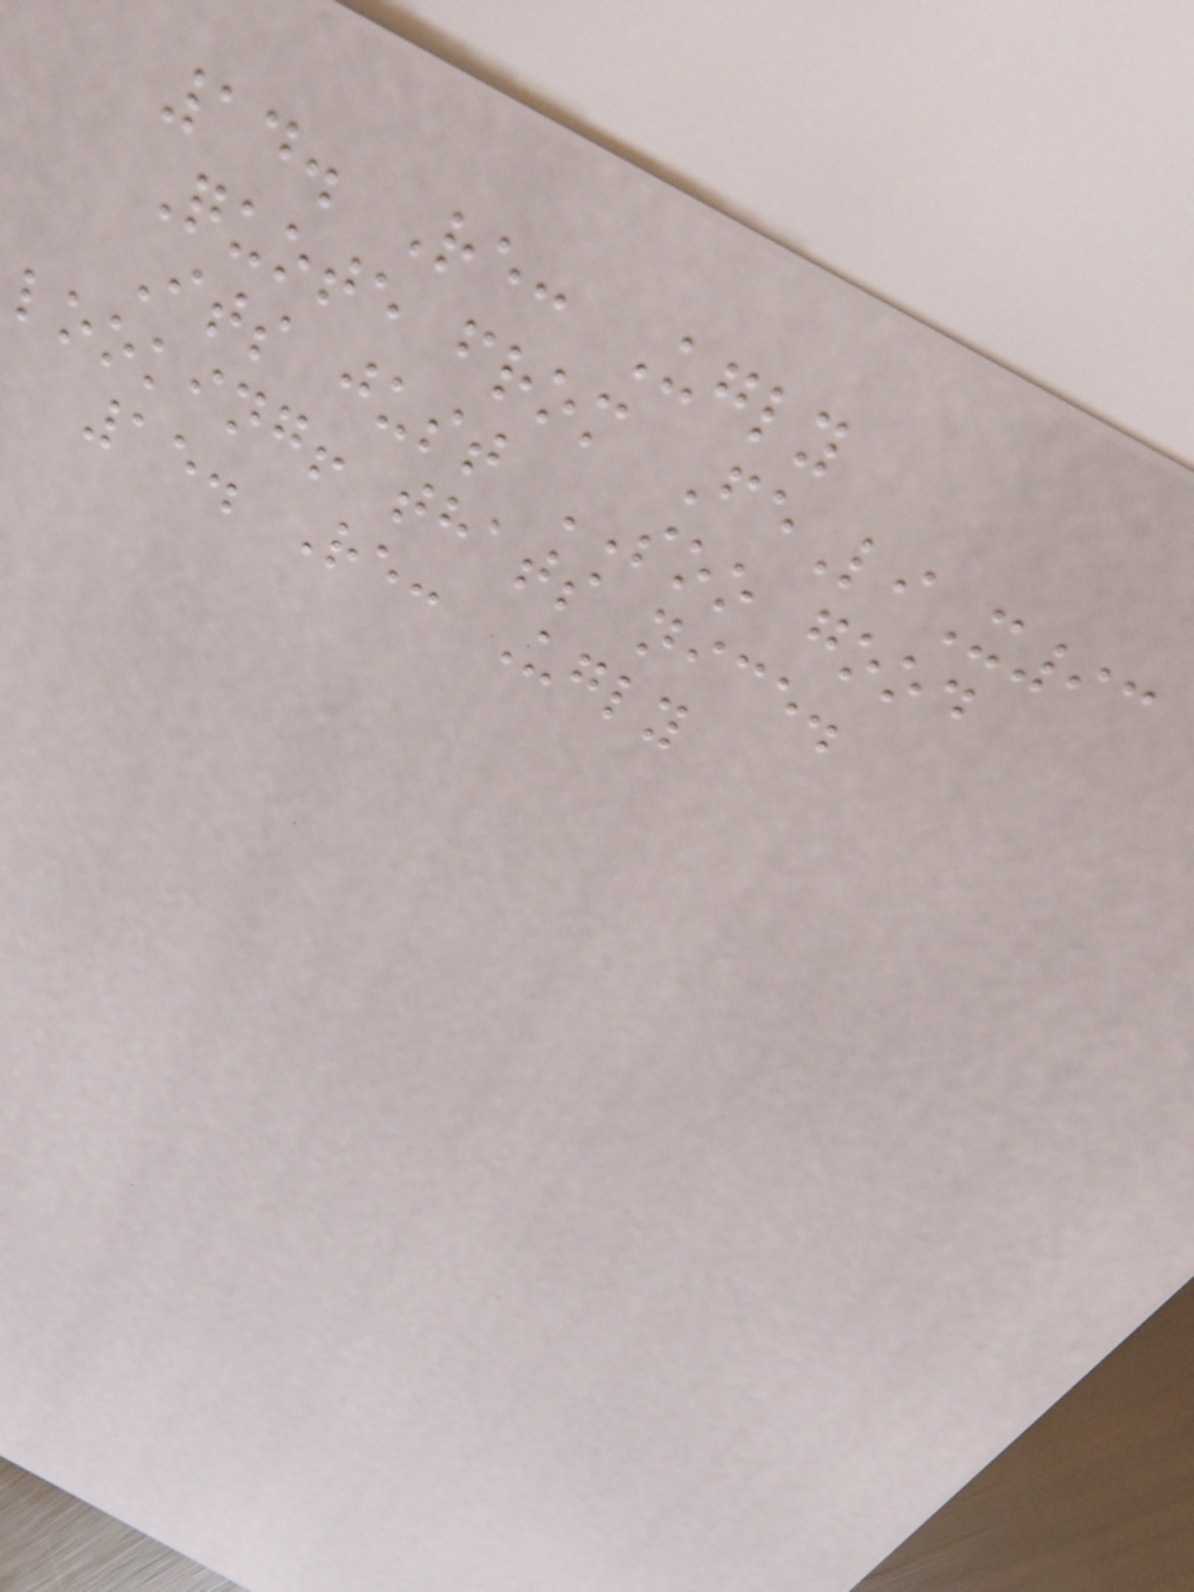14. Re: Ugly
Quote from FeLiX93
Its just SOO good
looking! thats nice.
15. Re: Ugly
